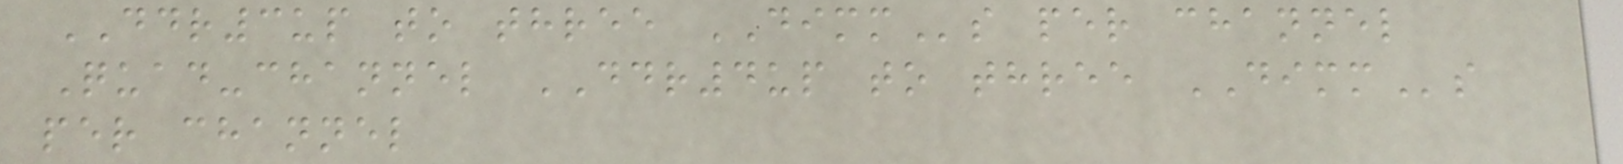DDR3up to three DIMMs per channel
Quad-channel DDR4up to three DIMMs
per channel
